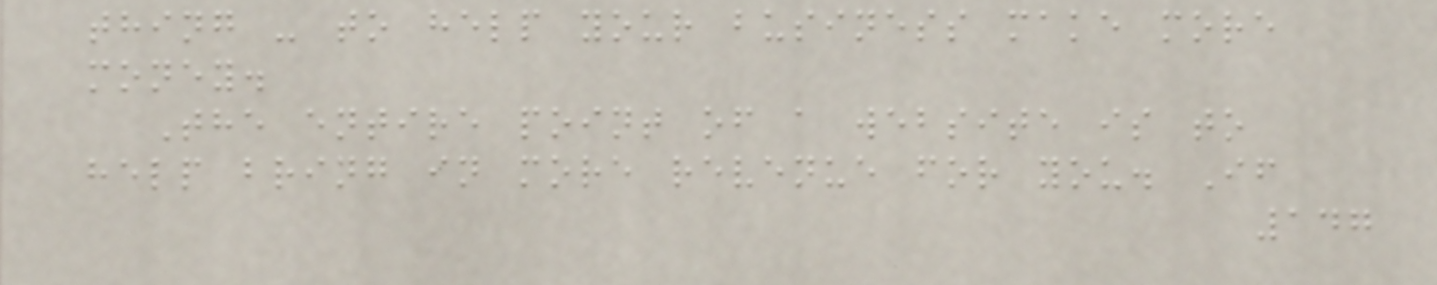thing - to help your business make more
money.
The entire point of a website is to
help bring in more revenue for you. If
147
